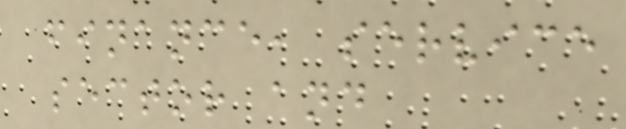finance, service
sector and
